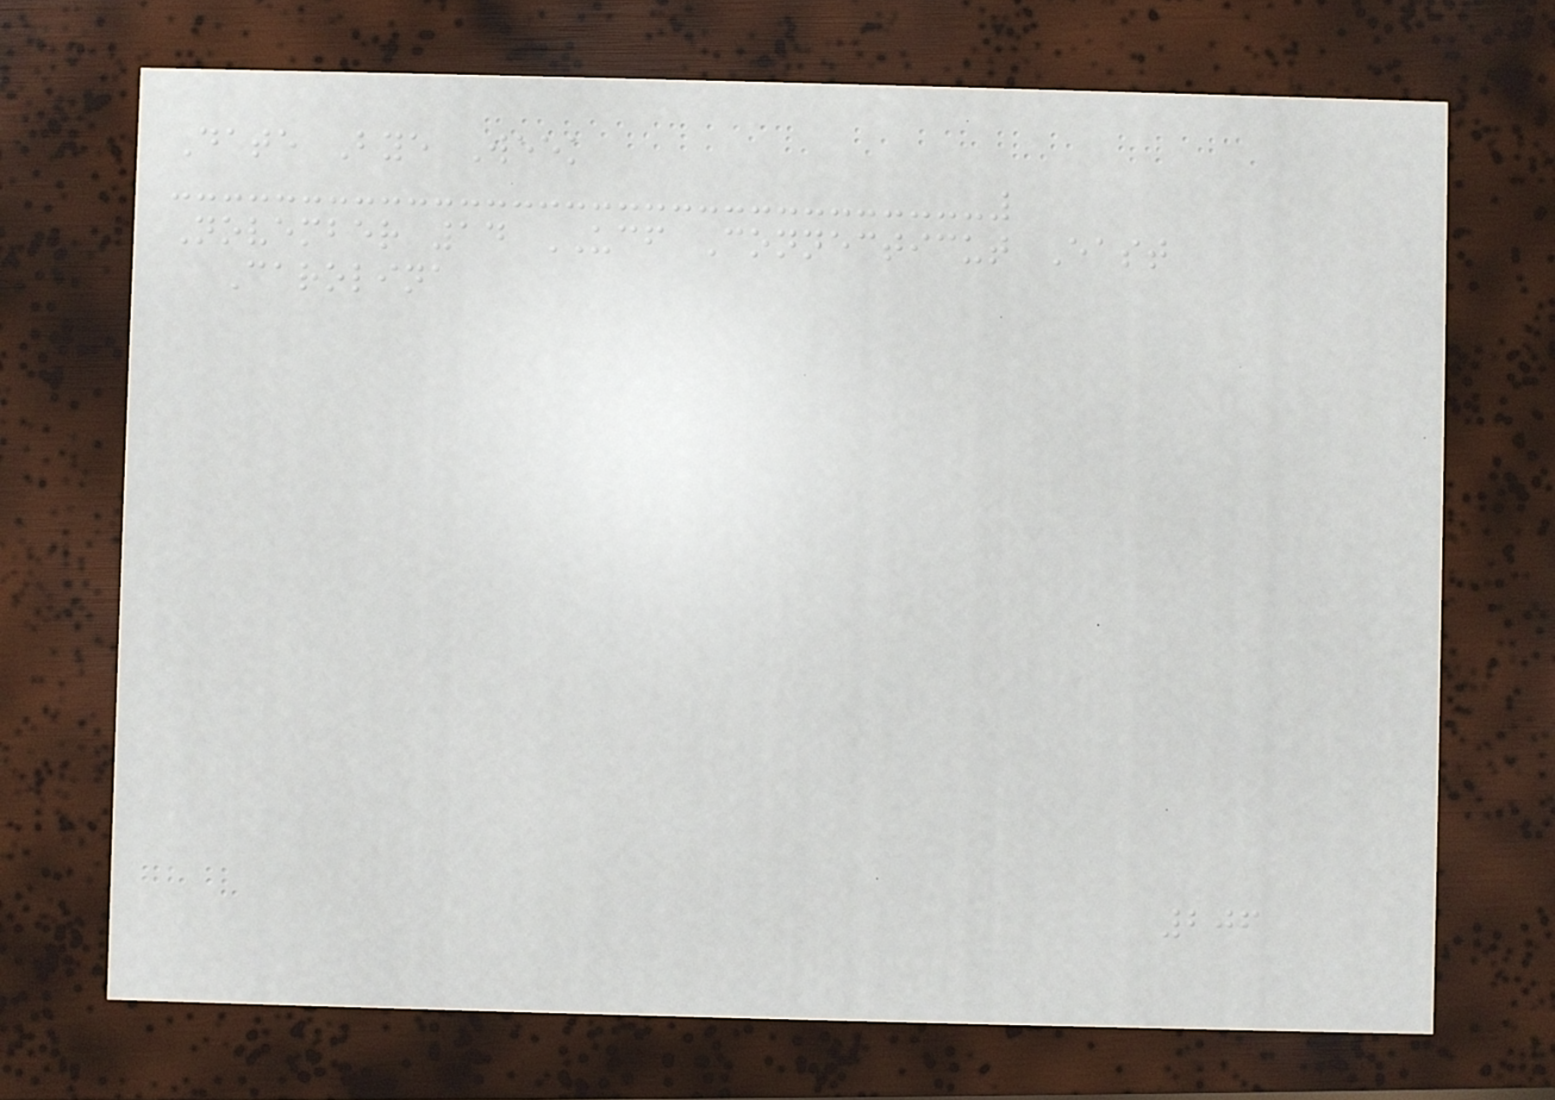Date Bye Week
November 14 UCF Connecticut East
Carolina
206
